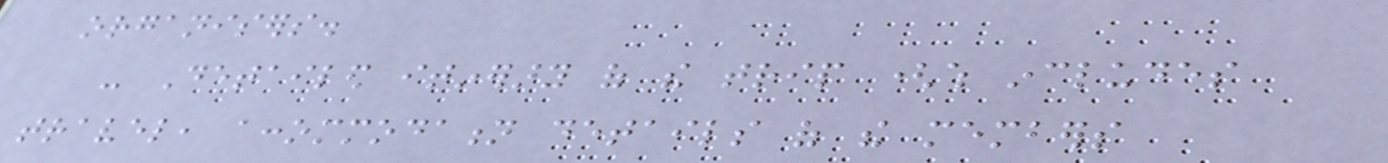organisers.
- Detailed itinerary of the trip (which includes
travel, accommodation details of the members
